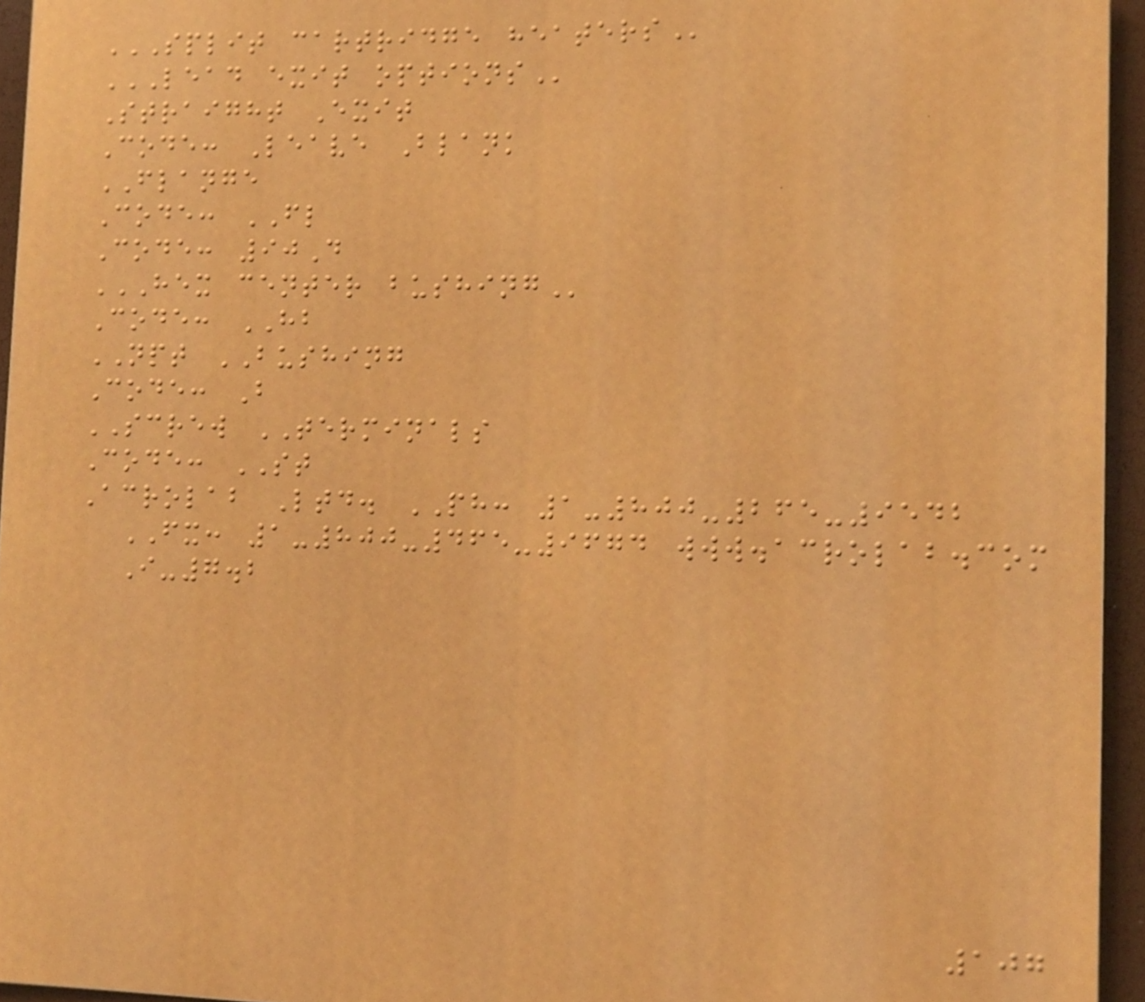SPLIT CARTRIDGE HEATERS
LEAD EXIT OPTIONS
Straight Exit
Code: Leave Blank
FLANGE
Code: FL
Code: 90D
HEX CENTER BUSHING
Code: HB
NPT BUSHING
Code: B
SCREW TERMINALS
Code: ST
Acrolab Ltd. PH: 1-800-265-9542
FX: 1-800-465-9674 www.acrolab.com
I-7.2
107
